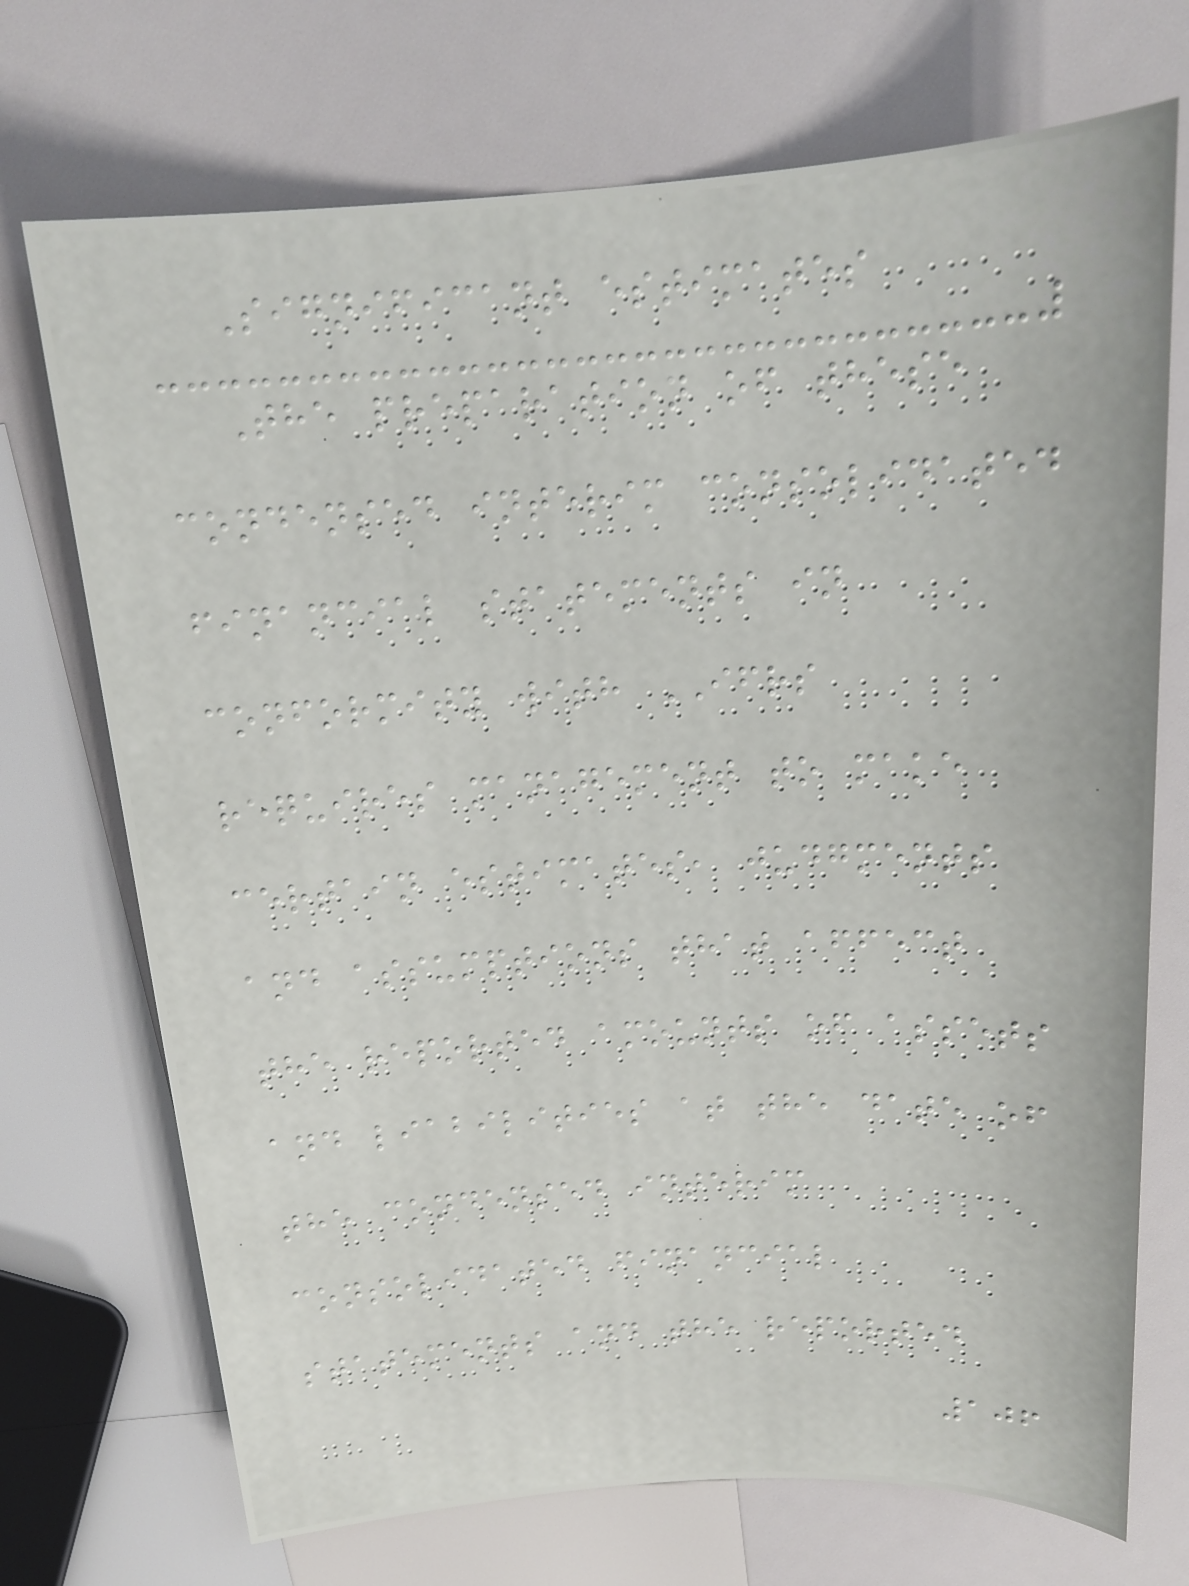Significant estimates
The preparation of these
condensed interim consolidated
financial statements in
conformity with IFRS
requires management to make
certain estimates, judgments
and assumptions that affect
the reported amounts of assets
and liabilities at the date of
the condensed interim
consolidated financial
statements and the reported
106
